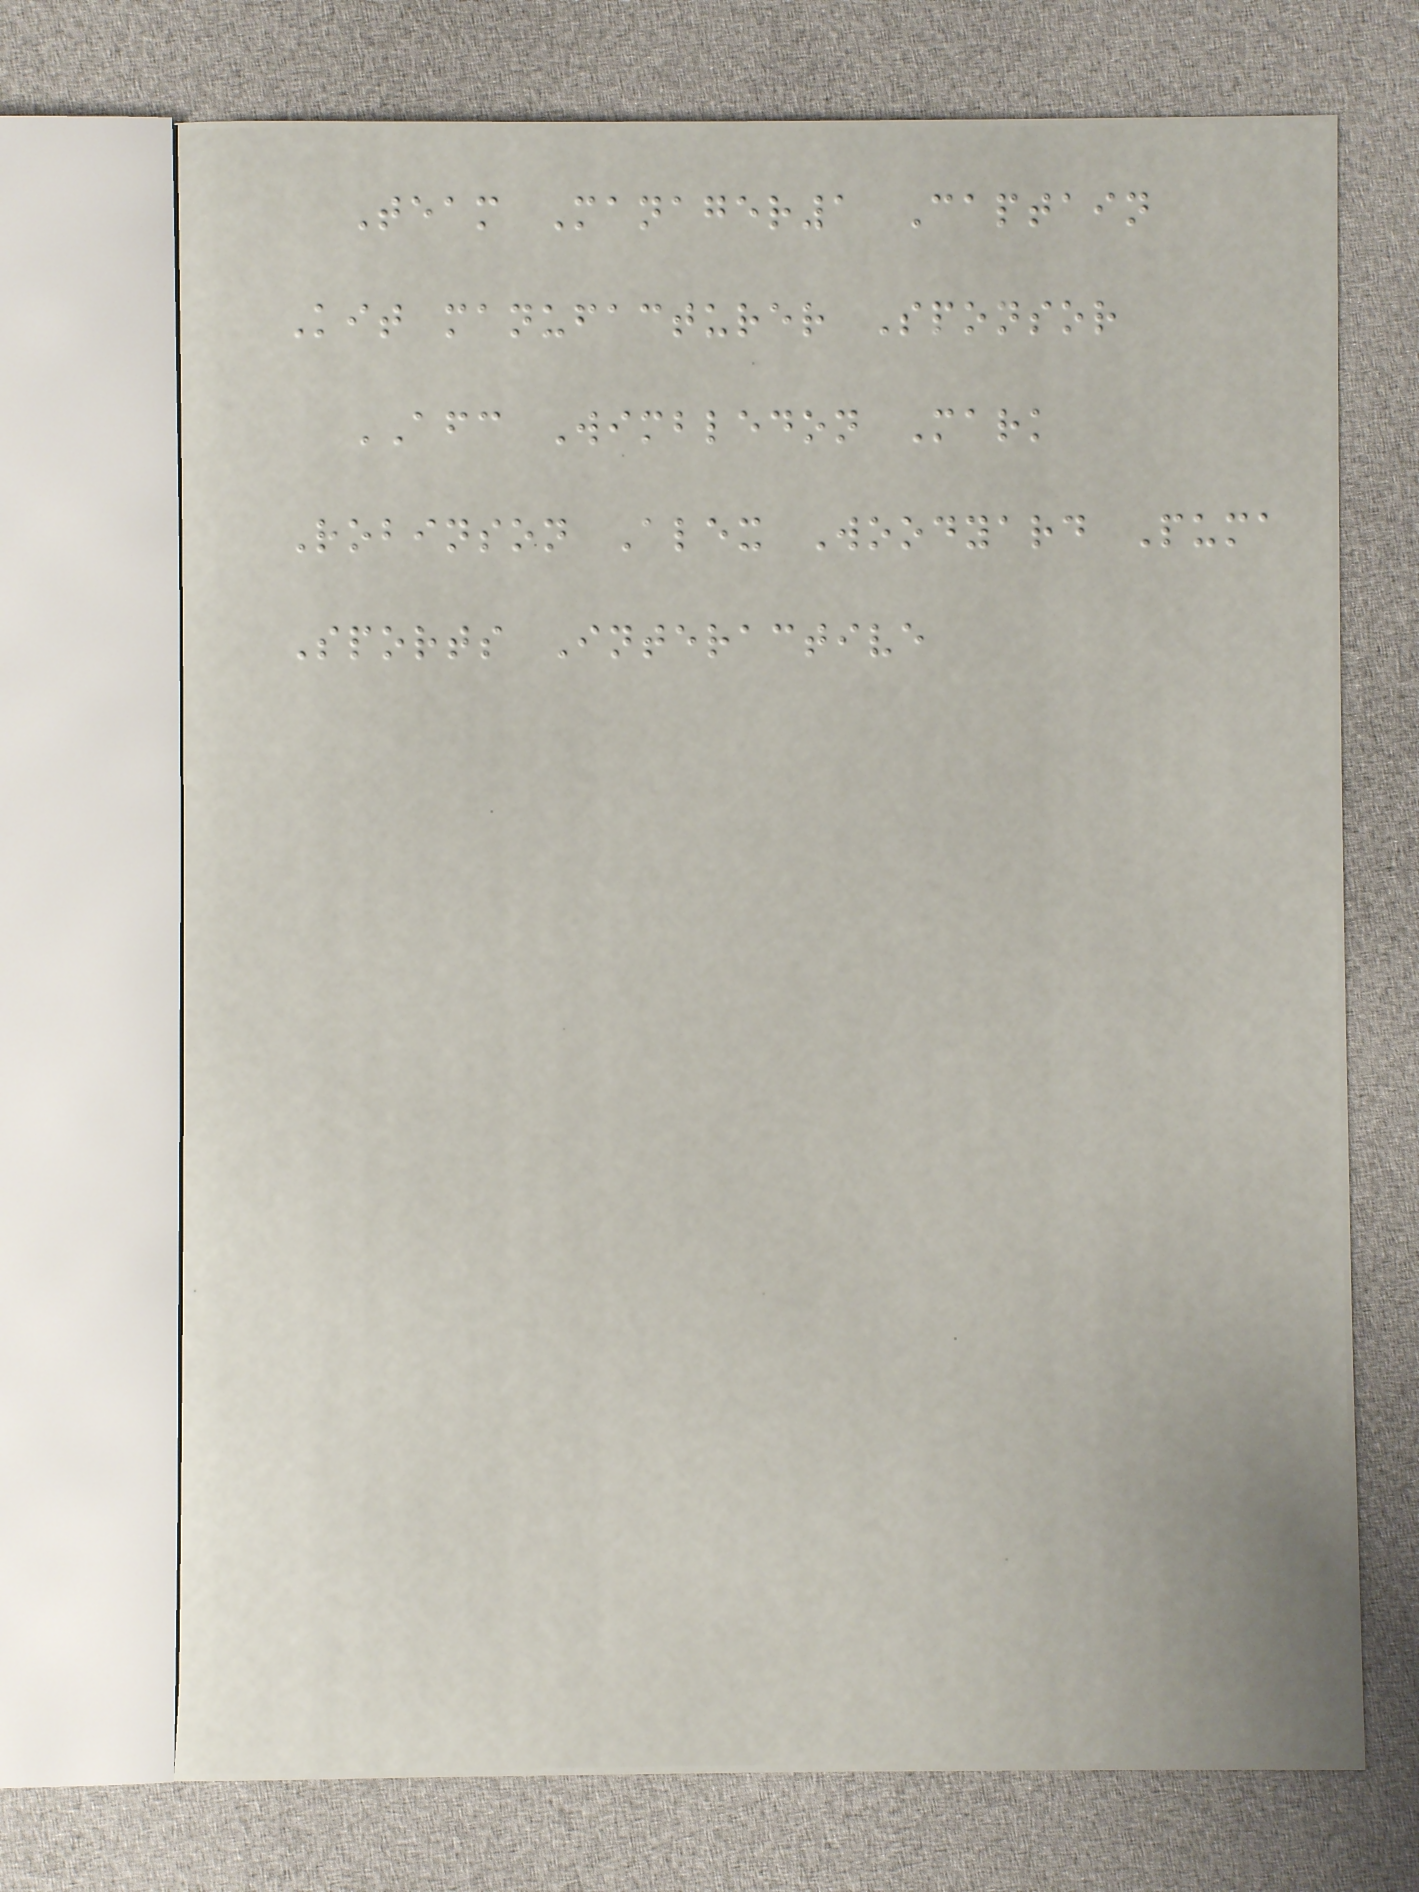Team Manager1 Captain
Kit manufacturer Sponsor
AFC Wimbledon Mark
Robinson Alex Woodyard Puma
Sports Interactive
